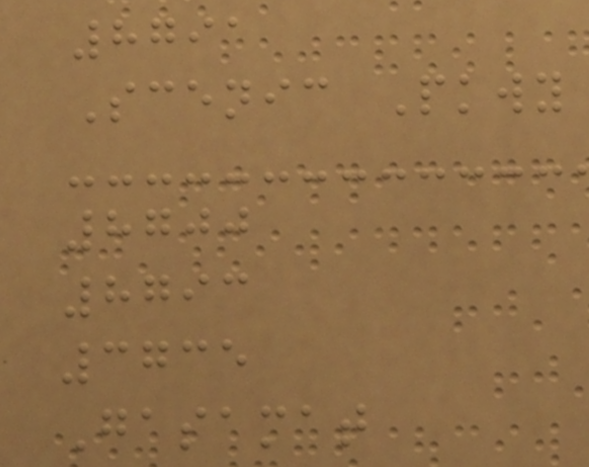8791
Scenic Pkwy
8700
8793
3735
Gasamat
